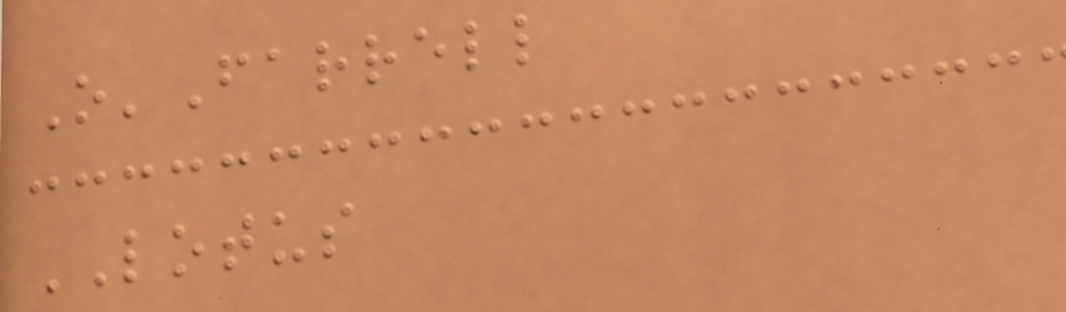O'Farrell
LOTUS
